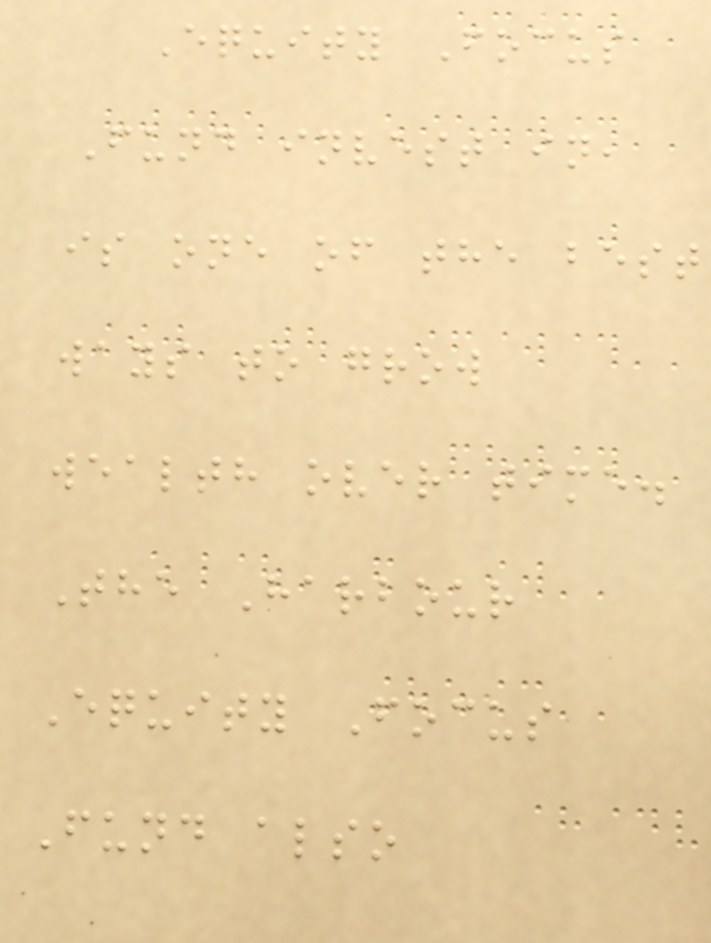Equity Focus
Fund invest in,
is one of the best
ways to grow
wealth over time.
The Harbour
Equity Focus
Fund also
